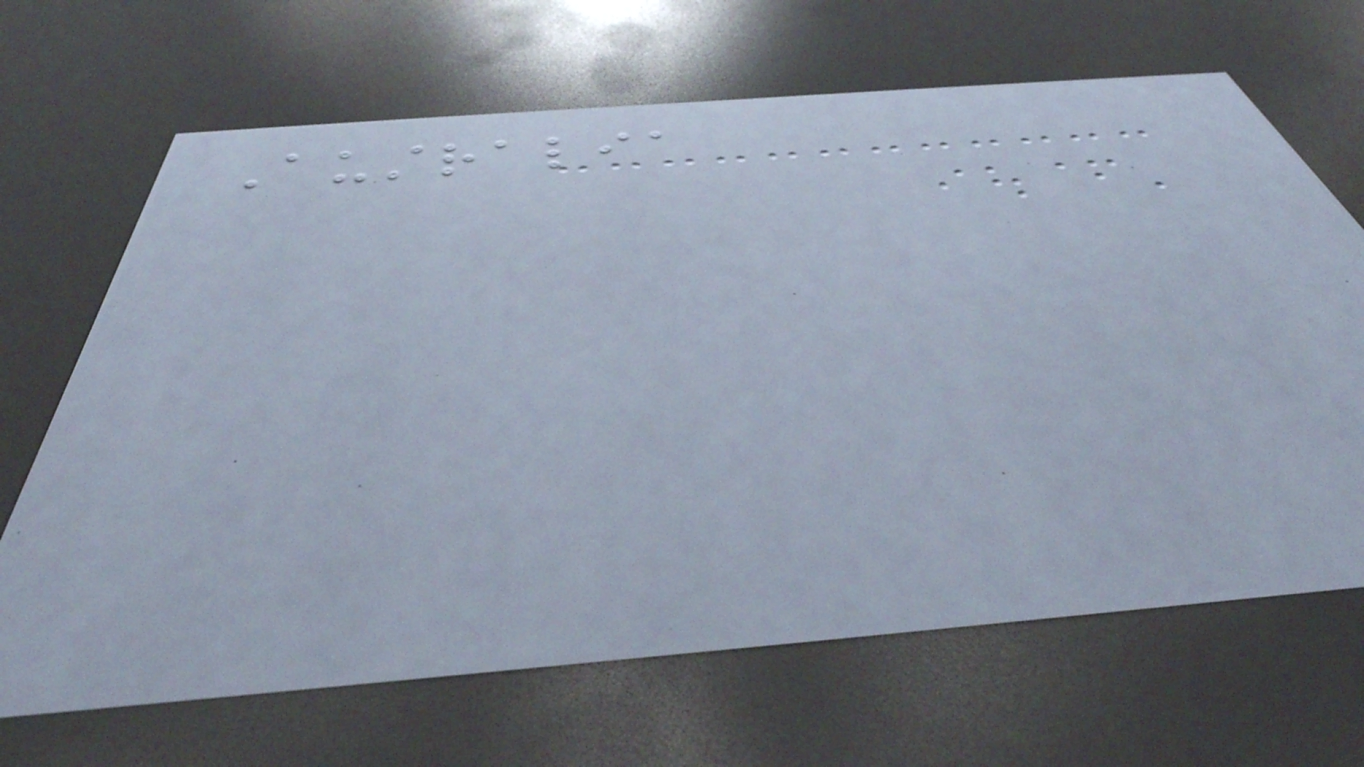Australia
